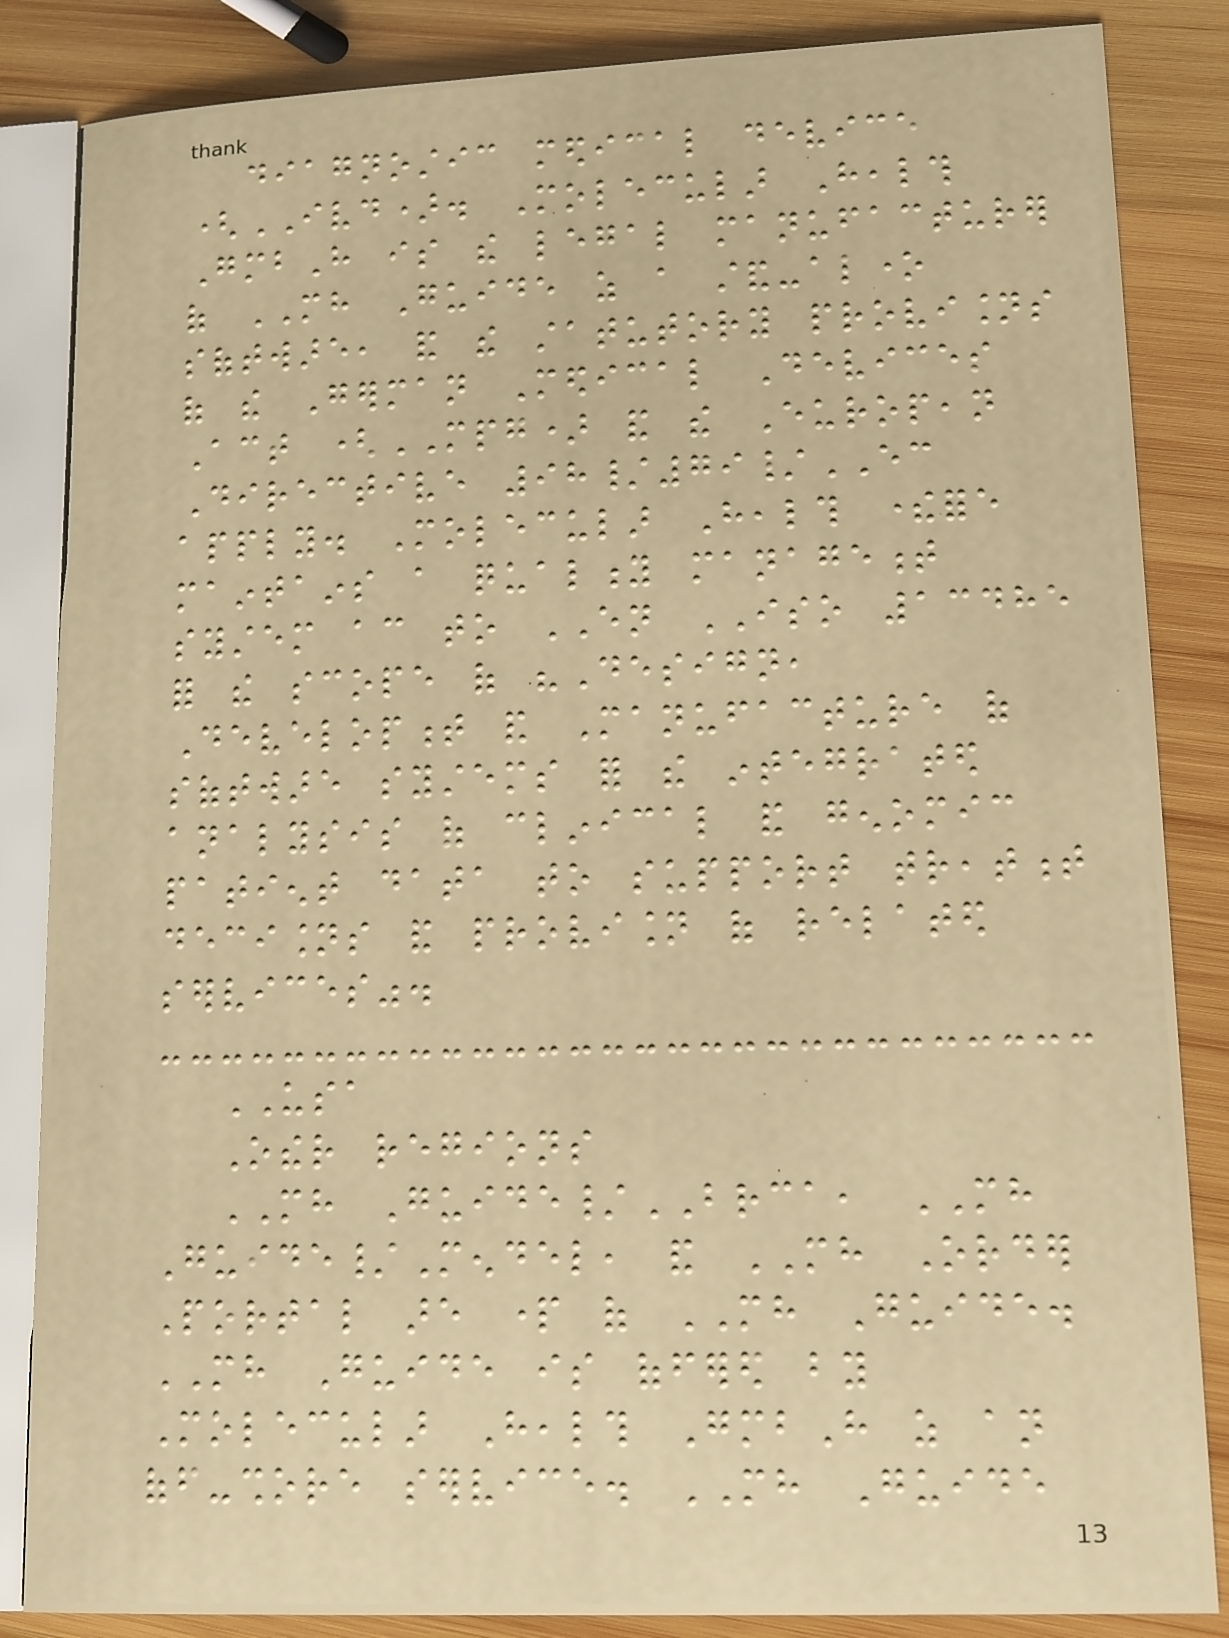diagnostic medical device
(IVD). Molecular Health
GmbH is the legal manufacturer
of MH Guide as a stand-alone
software, and the statutory provisions
of the German Medical Devices
Act (MPG) and the European
Directive 98/79/EC
apply. Molecular Health therefore
maintains a quality management
system according to EN ISO 13485
for the scope of "Design,
Development and Manufacture of
software systems for the integrated
analysis of clinical and genomic
patient data to support treatment
decisions and provision of related
services".
USA
Other regions
MH Guide/BRCA, MH
Guide/Mendel, and MH Order
Portal are part of MH Guide.
MH Guide is offered by
Molecular Health GmbH as an
off-shore service. MH Guide
